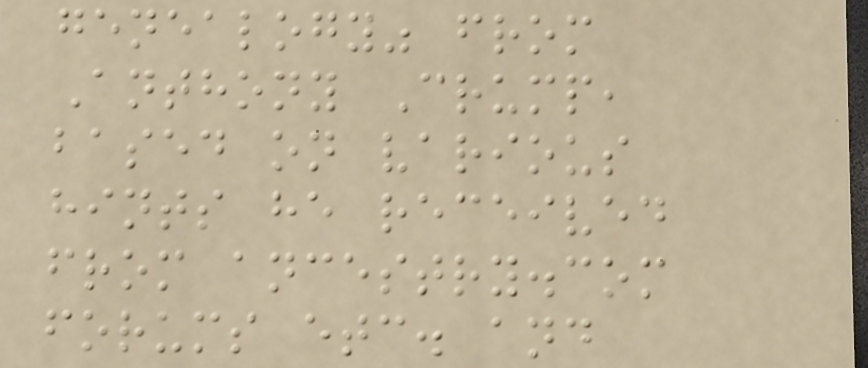genealogy" from
Anthony Crump,
based on various
hints he received
from ancestry.com
forums etc. and
